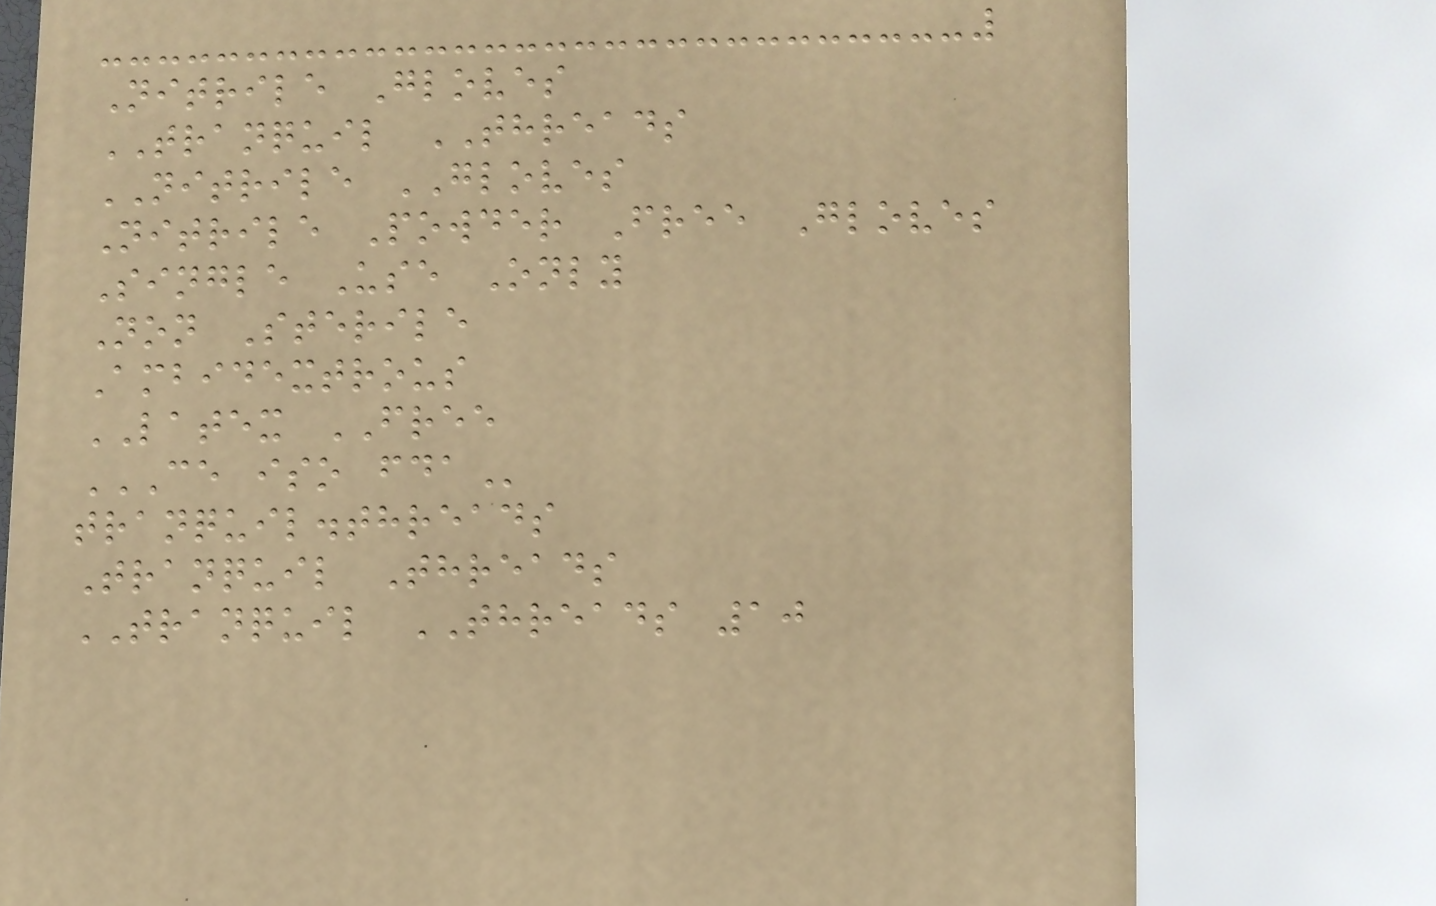Nitrile Gloves
TRANQUIL THREADS
NITRILE GLOVES
Nitrile Powder Free Gloves
Single Use Only
Non Sterile
Ambidextrous
LATEX FREE
CE ISO FDA
tranquil.threads
Tranquil Threads
TRANQUIL THREADS 10
